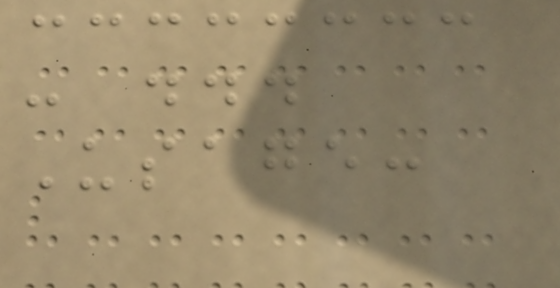- ...
Usage:
